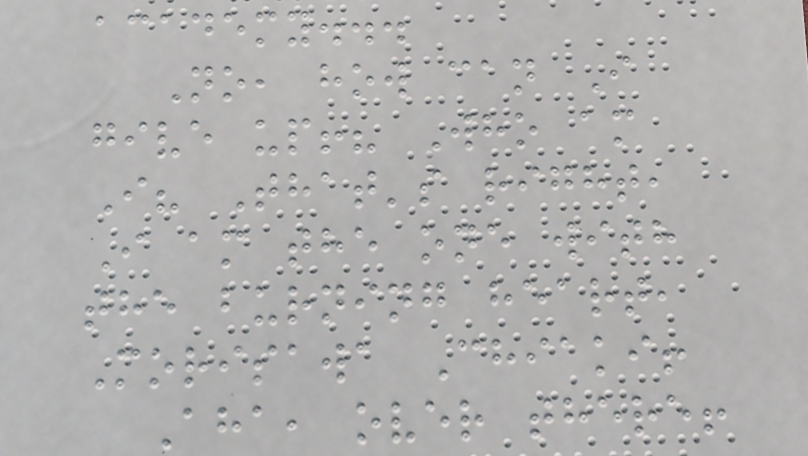academy...
No, how can I
give up!? Who am
I? That's right,
I am the one with
the burning heart,
Morisawa Chiaki!
Aha, over there!
